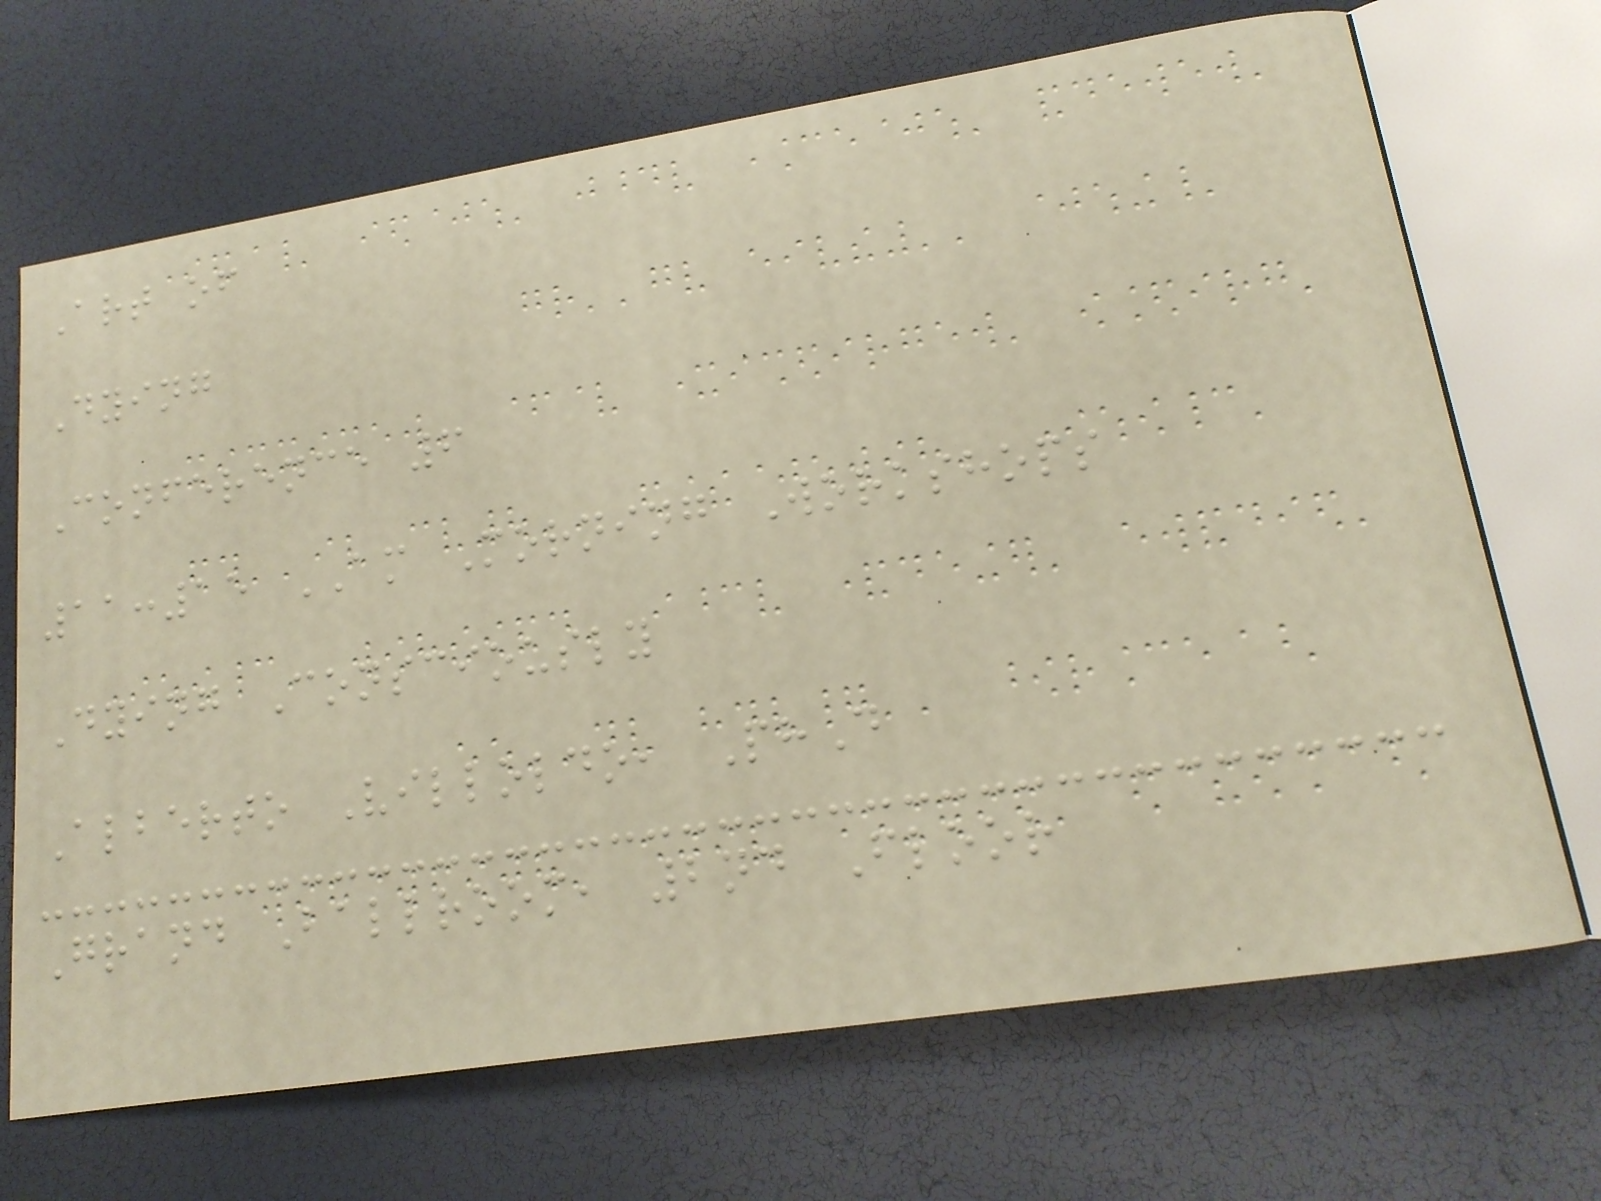Art of
Dying
Conference 6
11:15 AM Morning Workshops
Dying Consciously
Alberto Villoldo, PhD
Grand Ballroom, 2nd Floor
